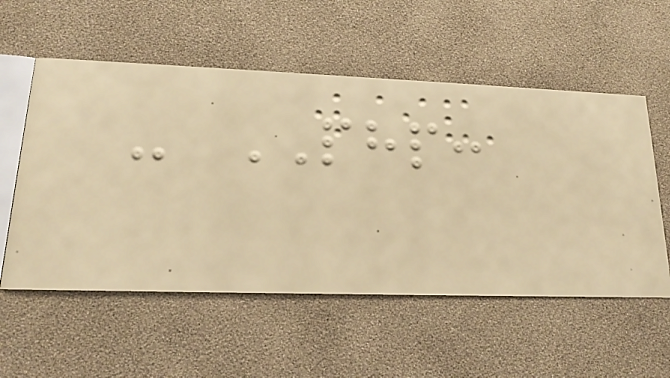- PHP:
